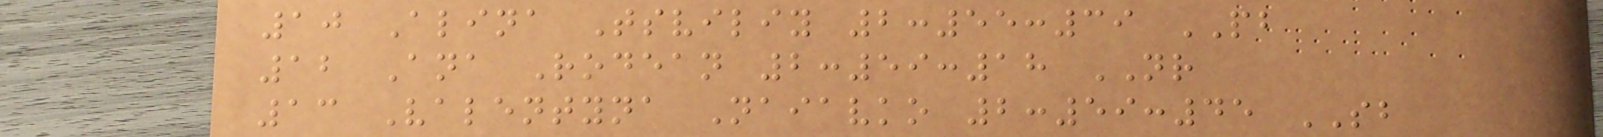10 Alina Tsviliy 2:55:39 PB
12 Ana Rodean 2:59:18 NR
13 Valentyna Naiavko 2:59:45 SB
